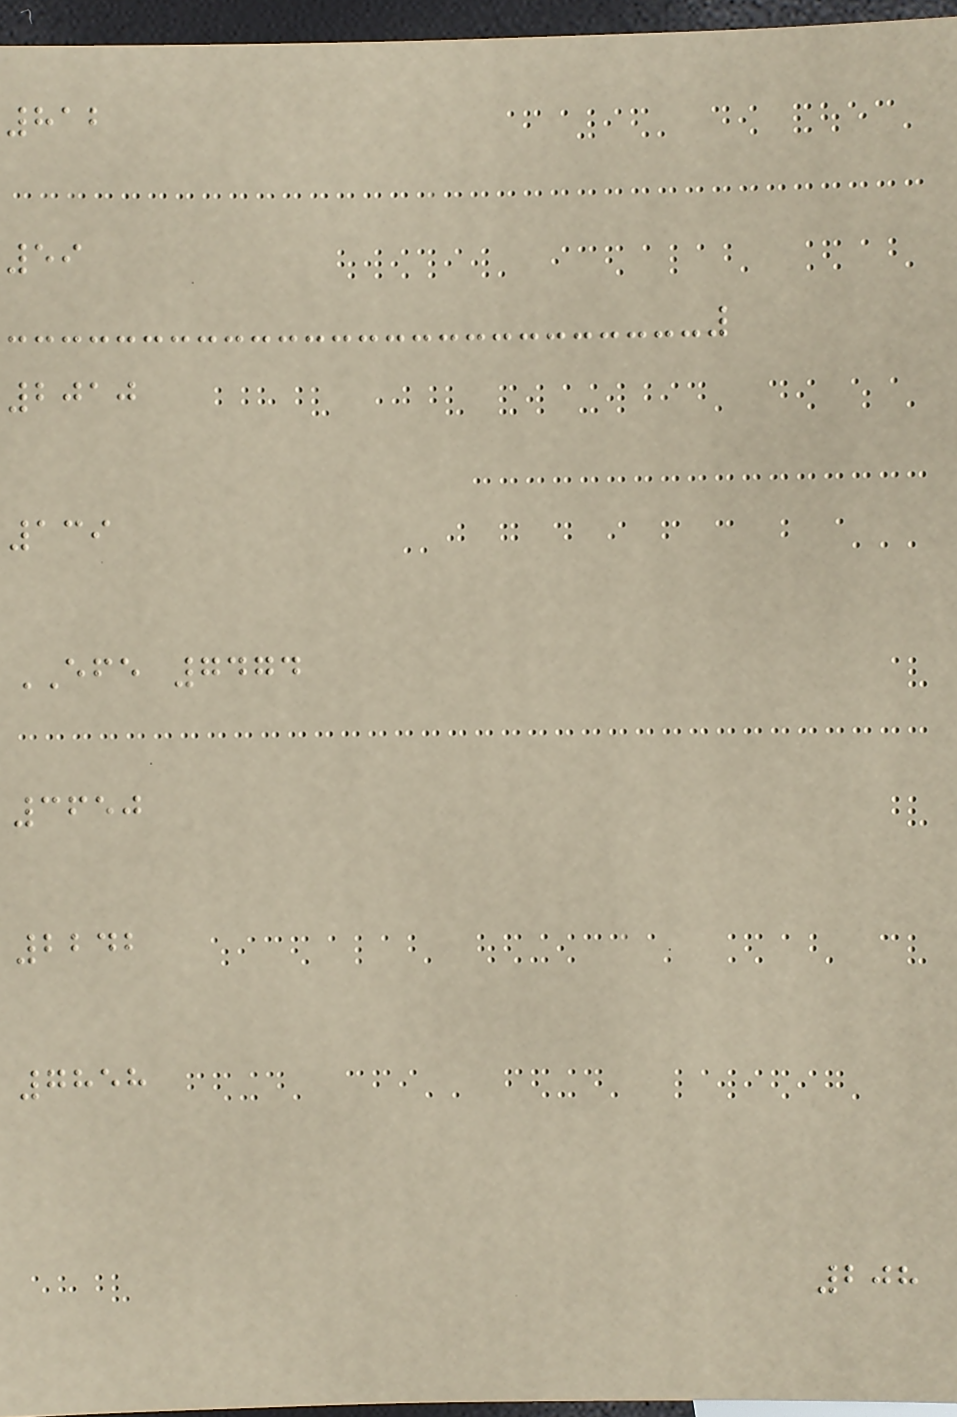812
59
2010
139
EFE 7474
3650
2242
7858
208
